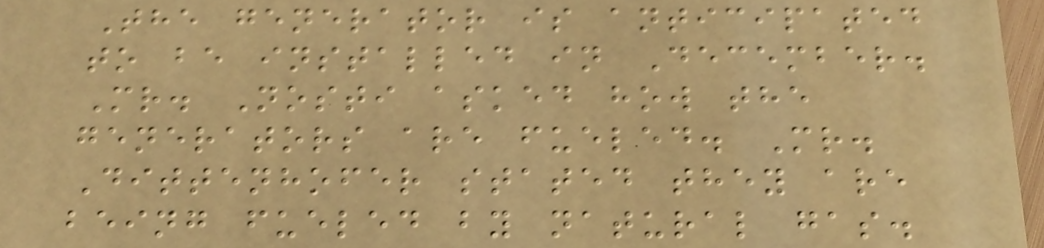The generator is anticipated
to be installed in December.
Mr. Nosti asked how the
generators are fueled. Mr.
Dittenhofer stated they are
being fueled by natural gas.
